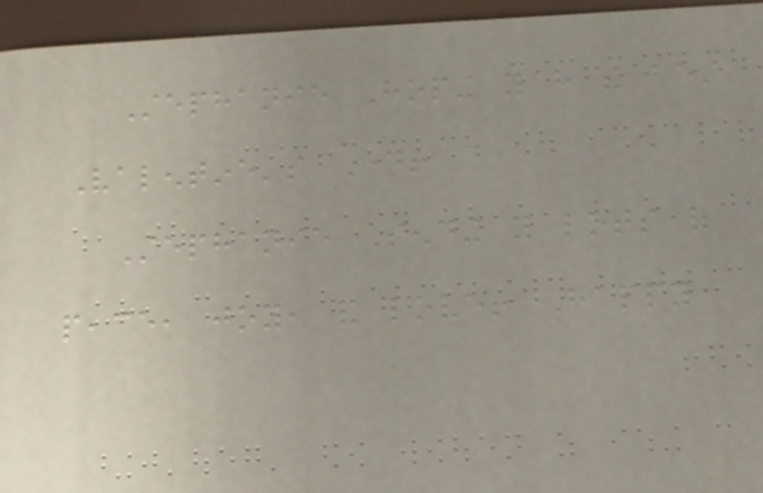Stephanie Hoping you have the best
Valentine's Day!
Stephanie Sending you lots of
peace, joy, and love! Happy
